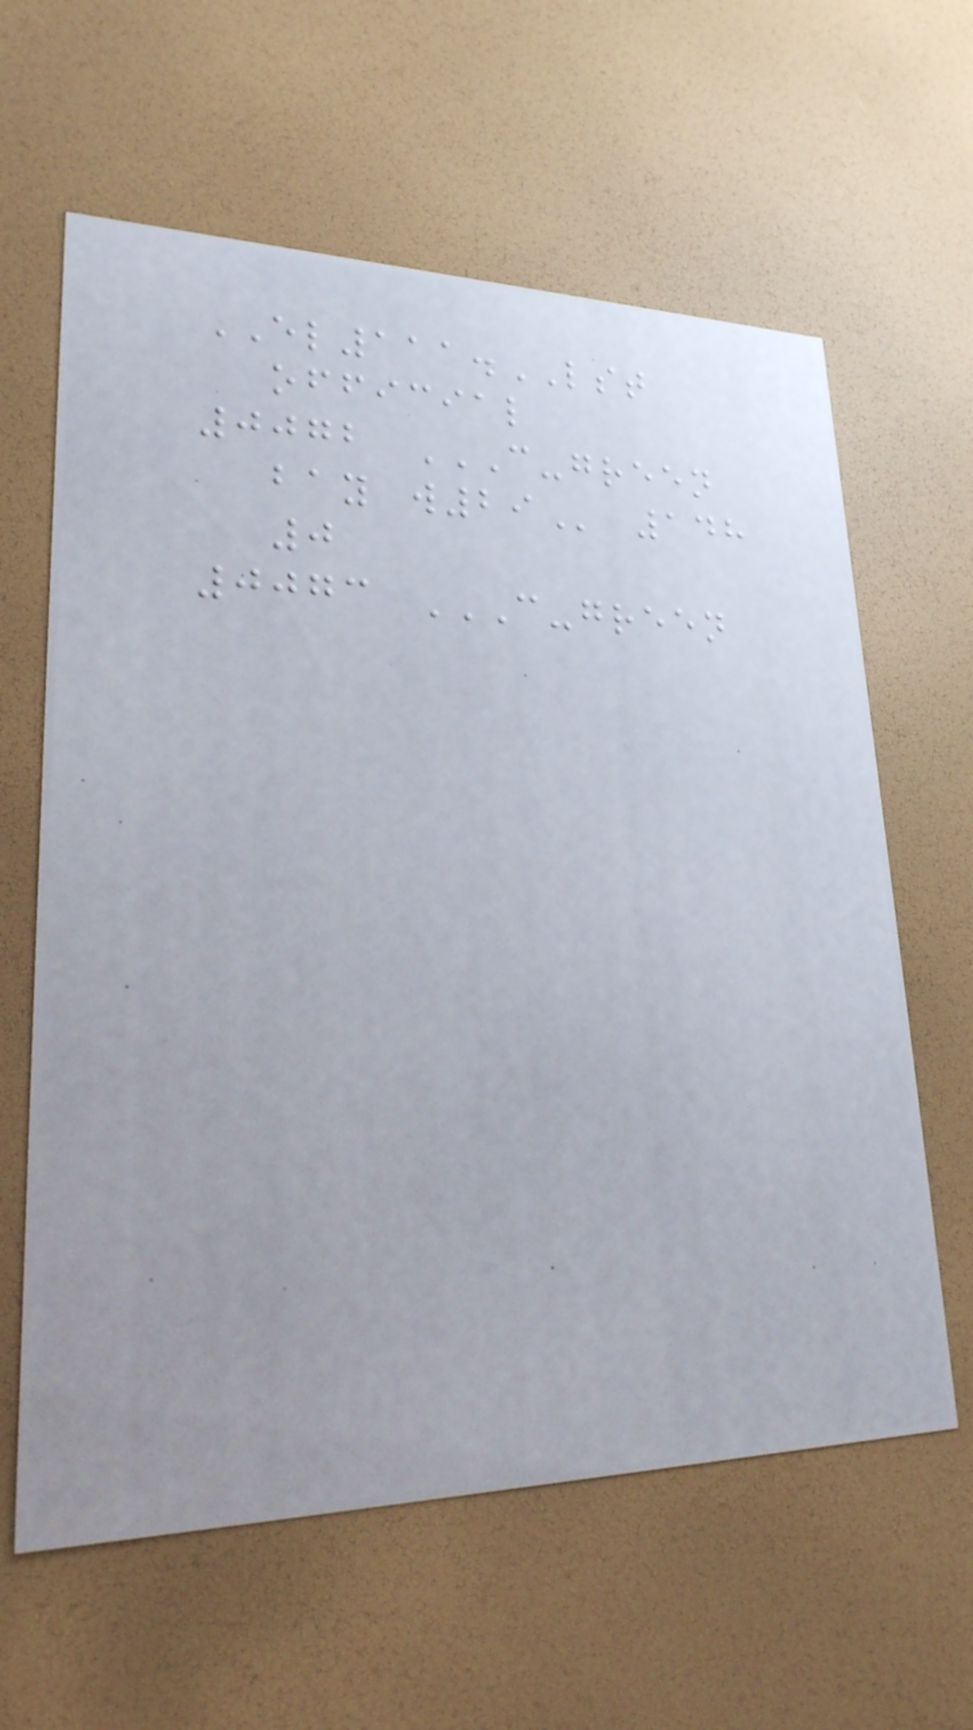EL111.LST
official
0072 C-GREEN
BAY W29 148
0
0073 C-GREEN
